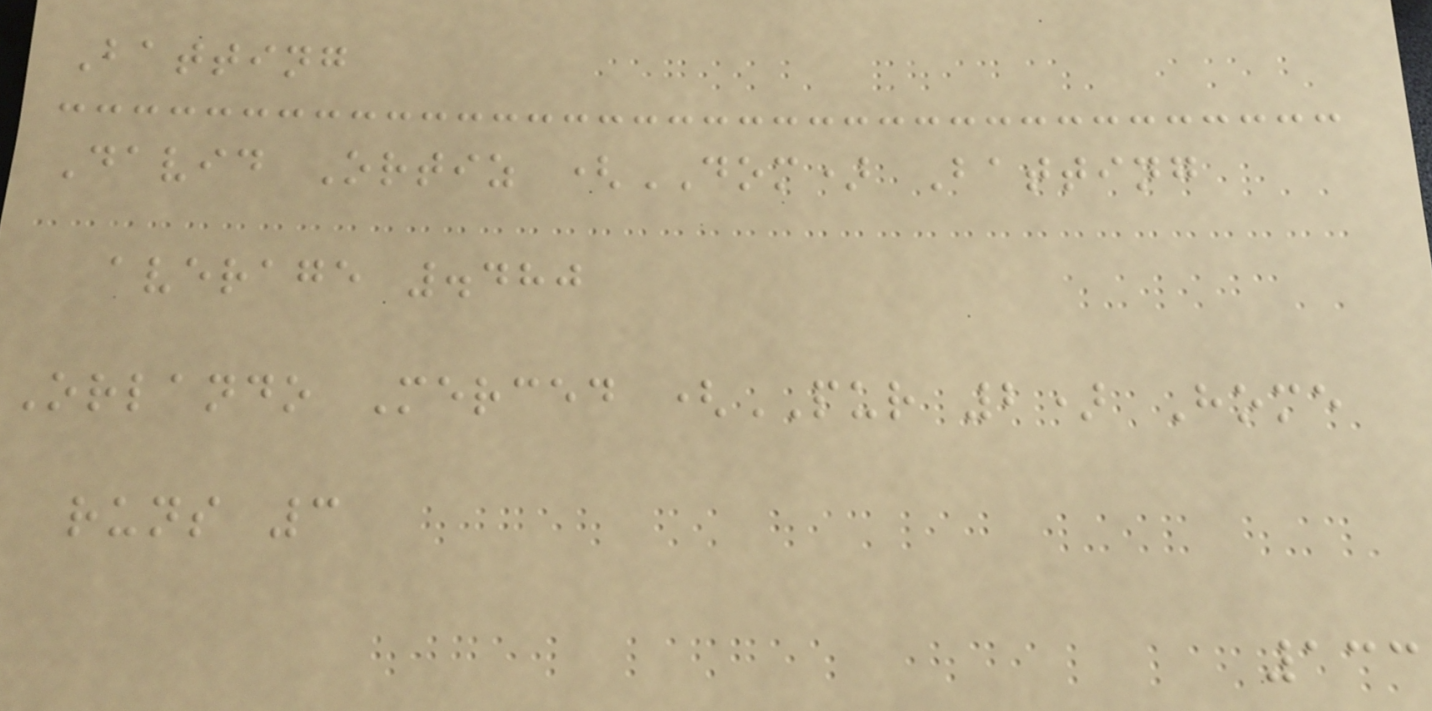Batting
David Ortiz (DOM) Batting
average .480
Orlando Merced (PUR 2) Home
runs 3
133
